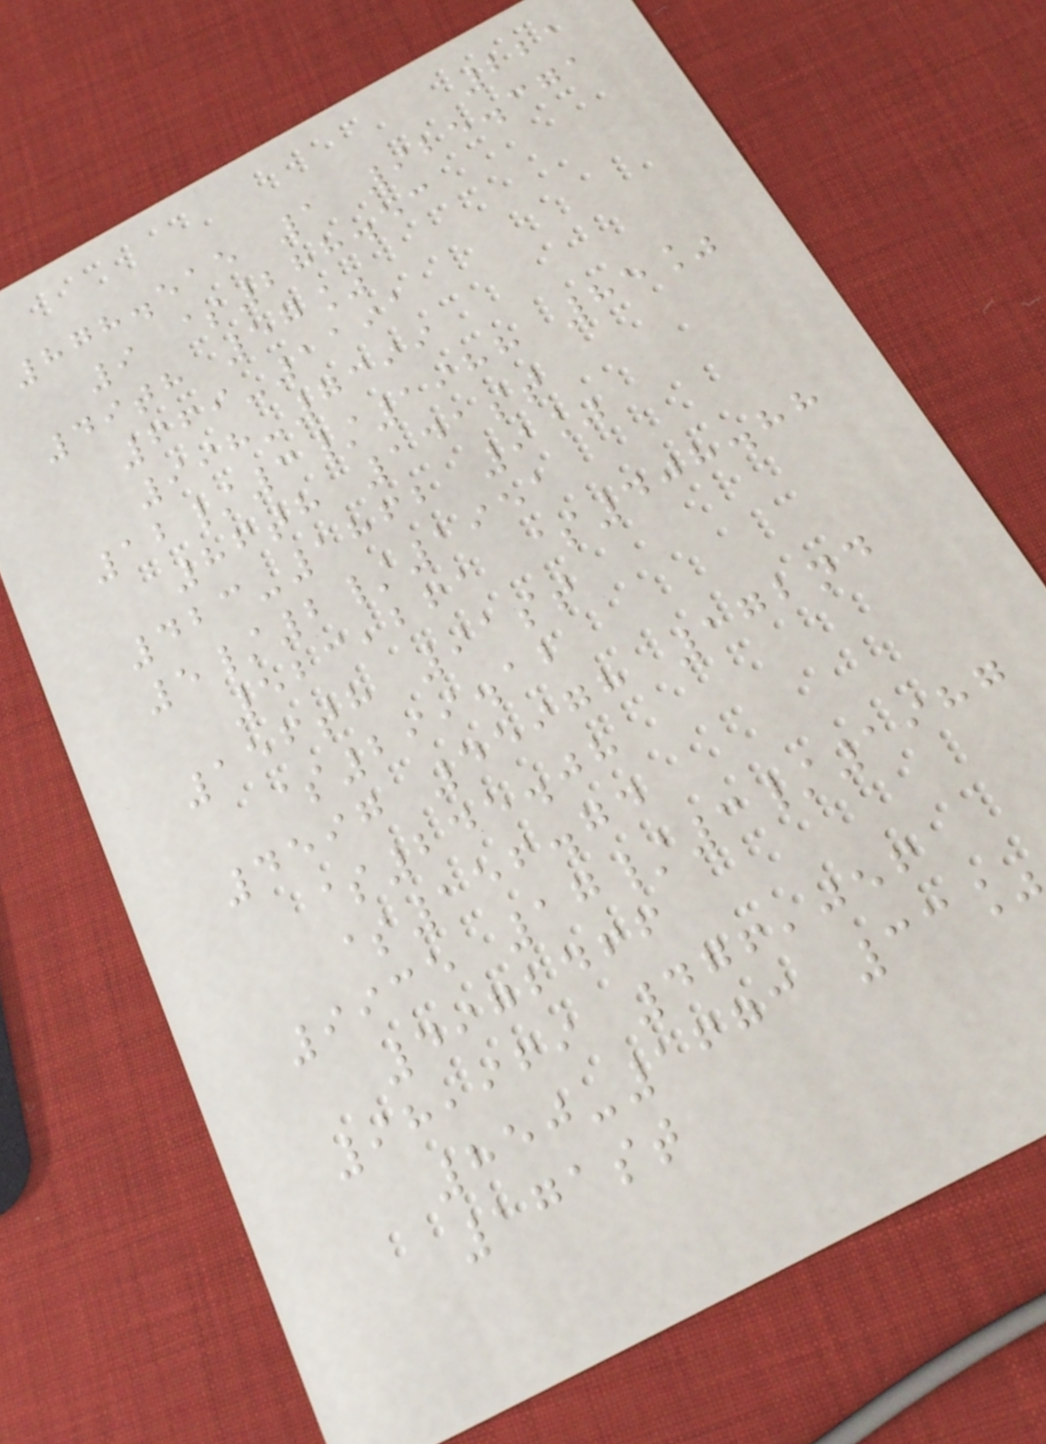221
878.515 1 925.371
9 $288.53
49th 57%
669-1191
998-7399
12/3/1988 85%
86th 141st
423-1862 9%
5/2/1951
523,261 $408.88
156th 91st
$299.12
4597 45978 172nd
$245.08
$156.74
9935 17/3/1987
4972466
98,969 476,056
850-1673 33%
171st
